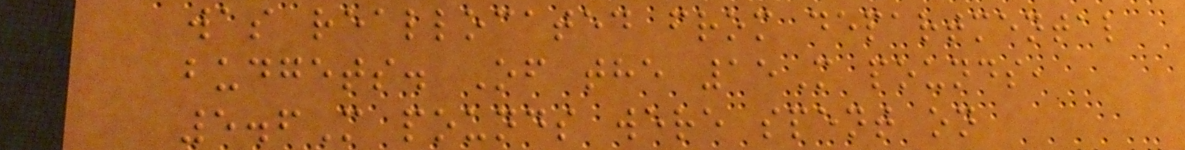was reallocated from departmental
budgets. Of the 15M pounds,
5.6M pounds were spent on
